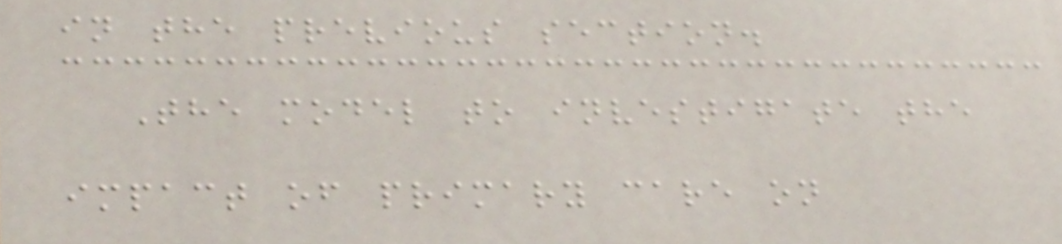in the previous section.
The model to investigate the
impact of primary care on
